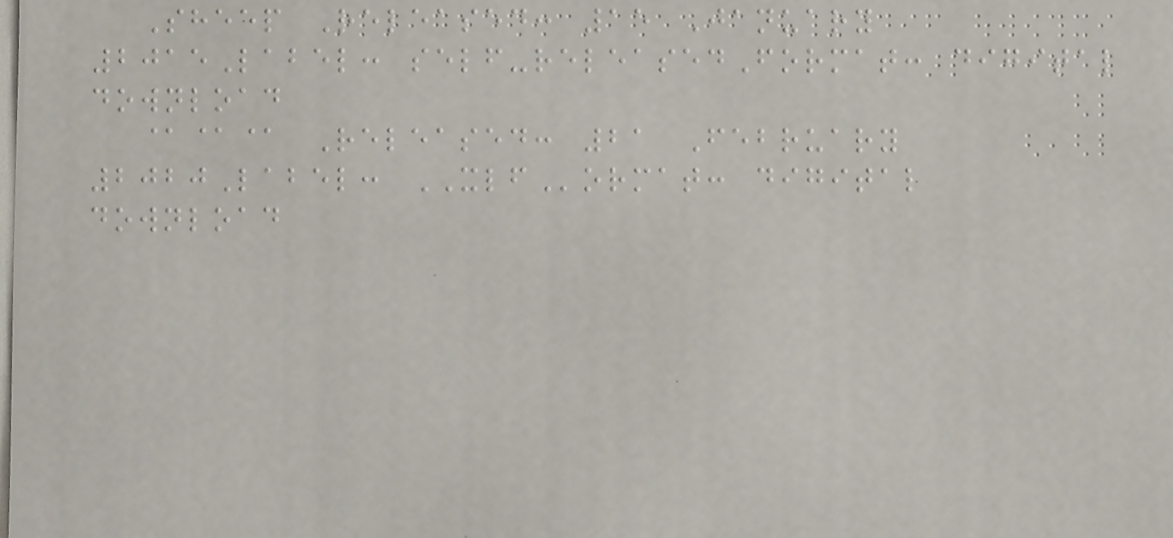Sheep Released: 15 January
2015Label: self-releasedFormat: digital
download
@@@ Released: 21 February
2020Label: XLFormat: digital
download
